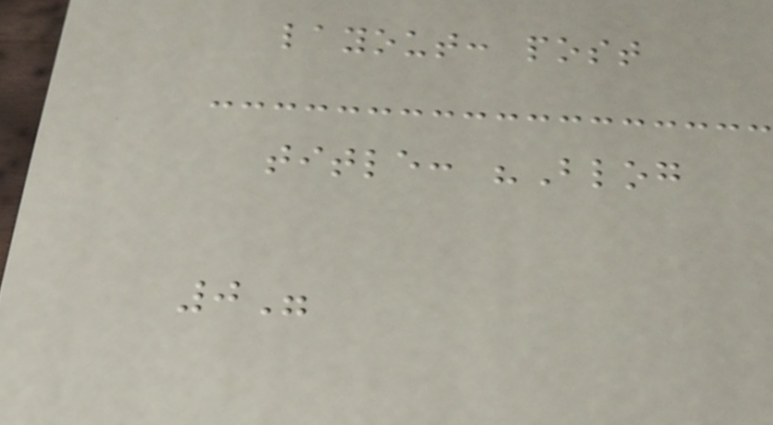layout: post
title: "Blog
0"
